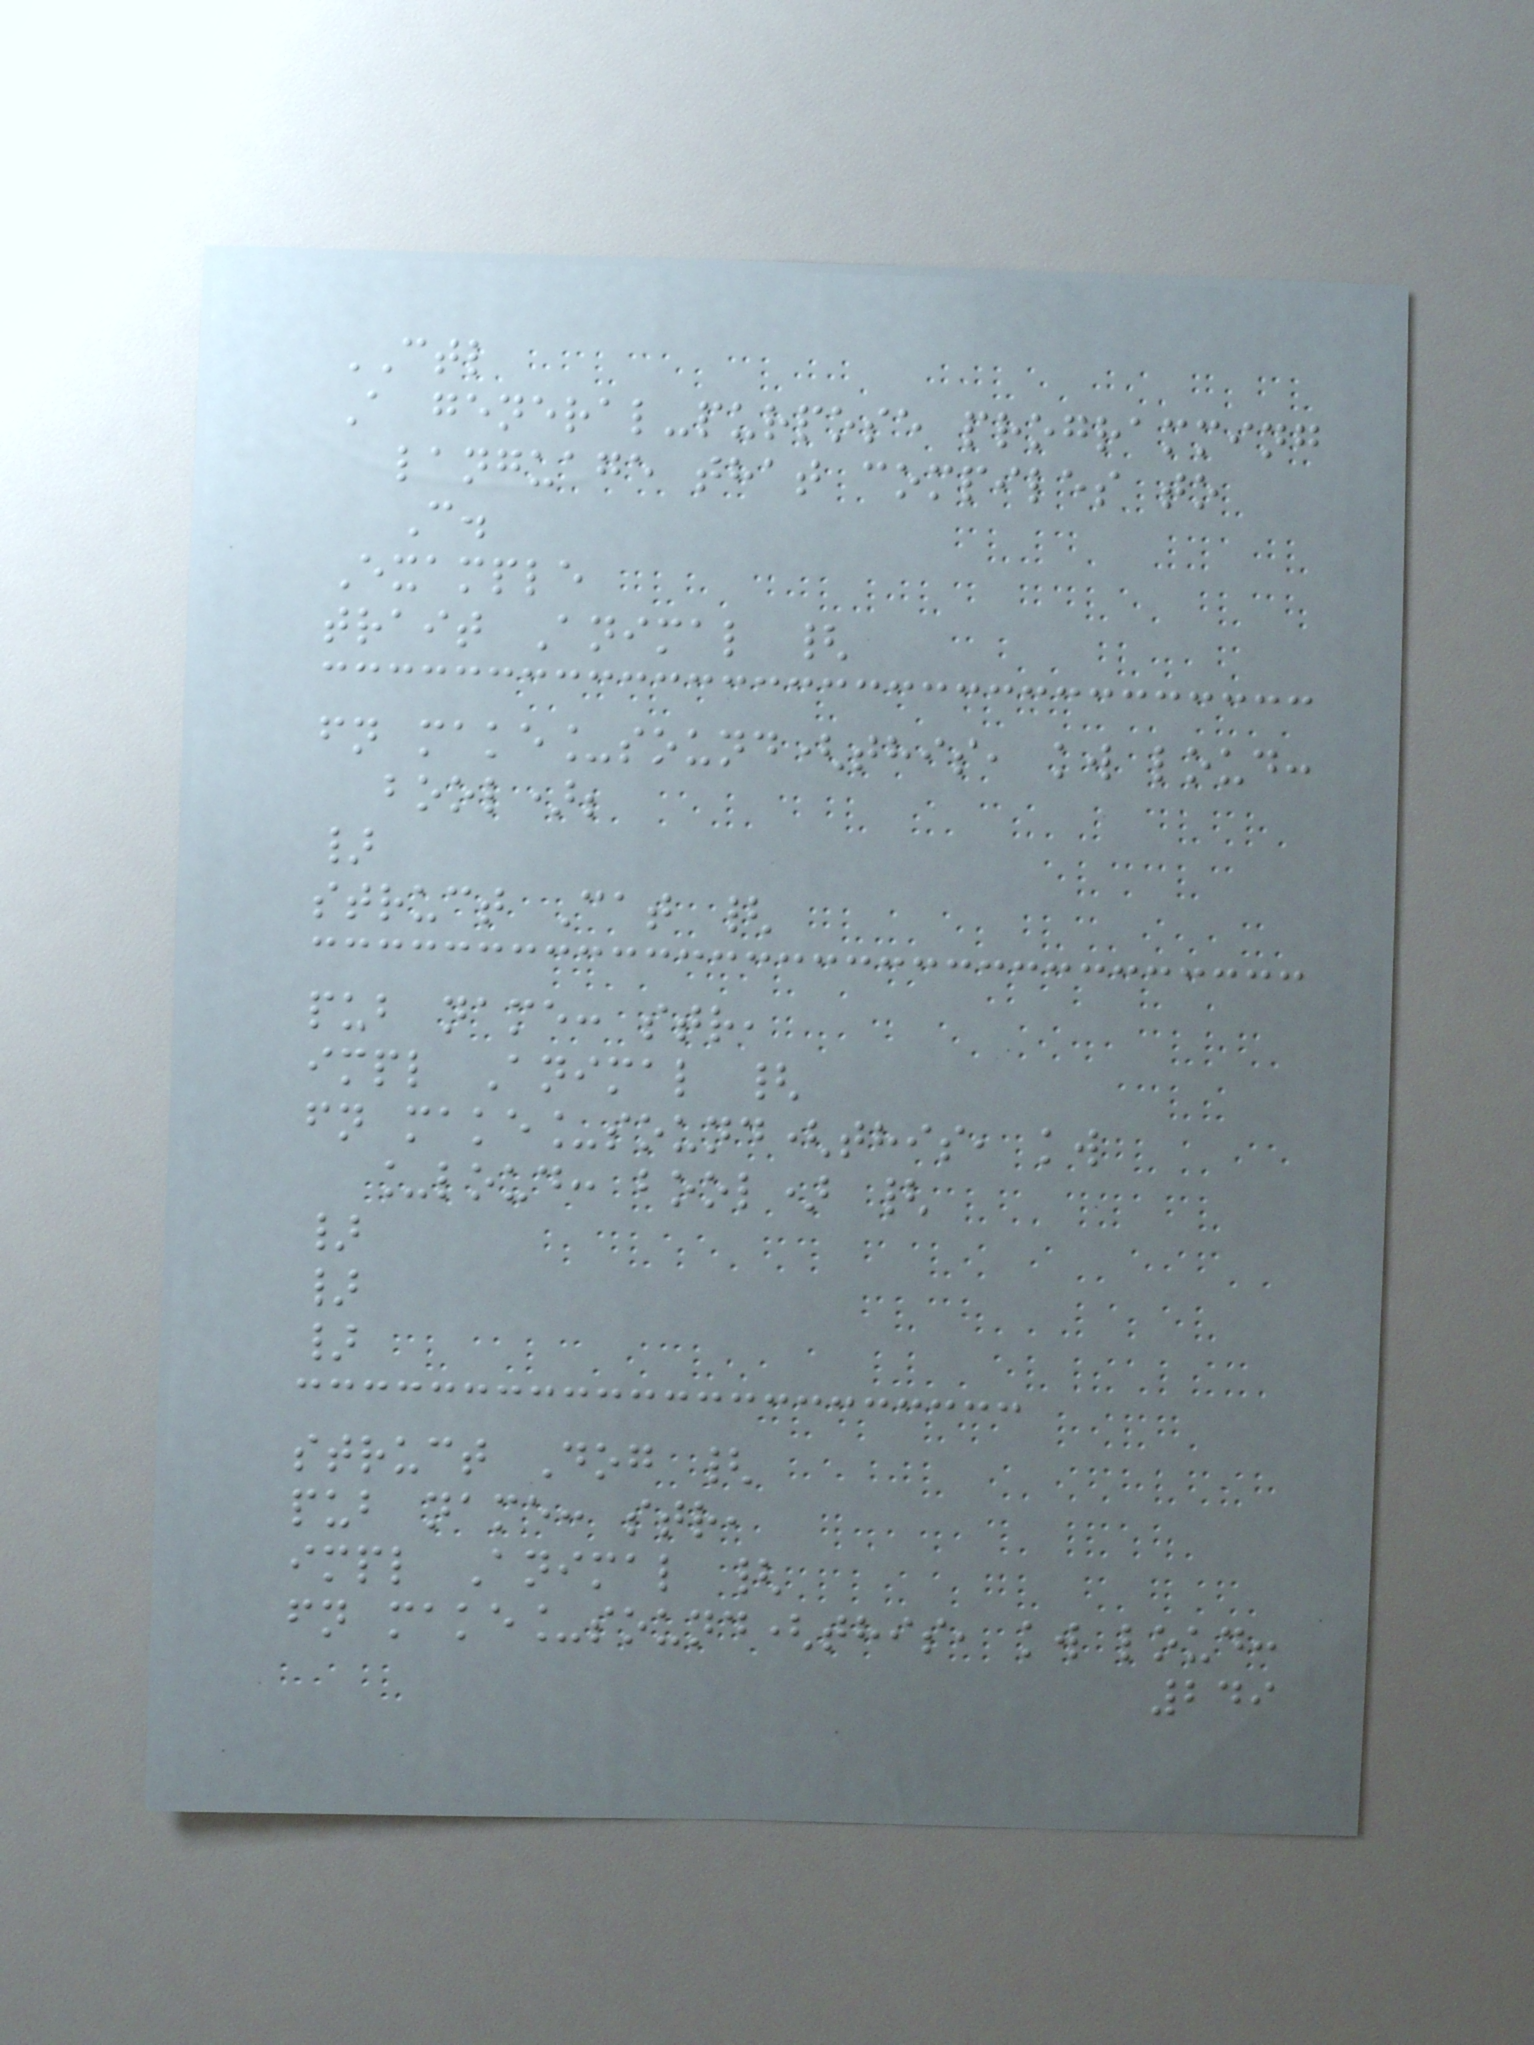CTL
A general-purpose programming
language that compiles to
C.
Example
trait Animal {
fn make_sound(this, kw loud:
bool);
}
struct Cat {
pub name: str,
impl Animal {
fn make_sound(this, kw
_loud: bool) {
}
}
}
struct Dog {
pub name: str,
impl Animal {
fn make_sound(this, kw loud:
249
